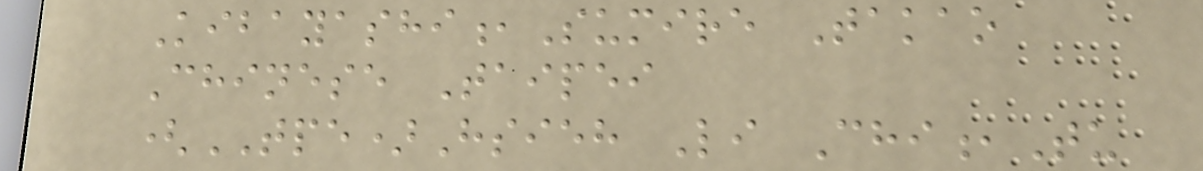Kibayashi,Sumire Takao
Chinese Taipei
(TPE)Hsieh Li Chi,Tu
